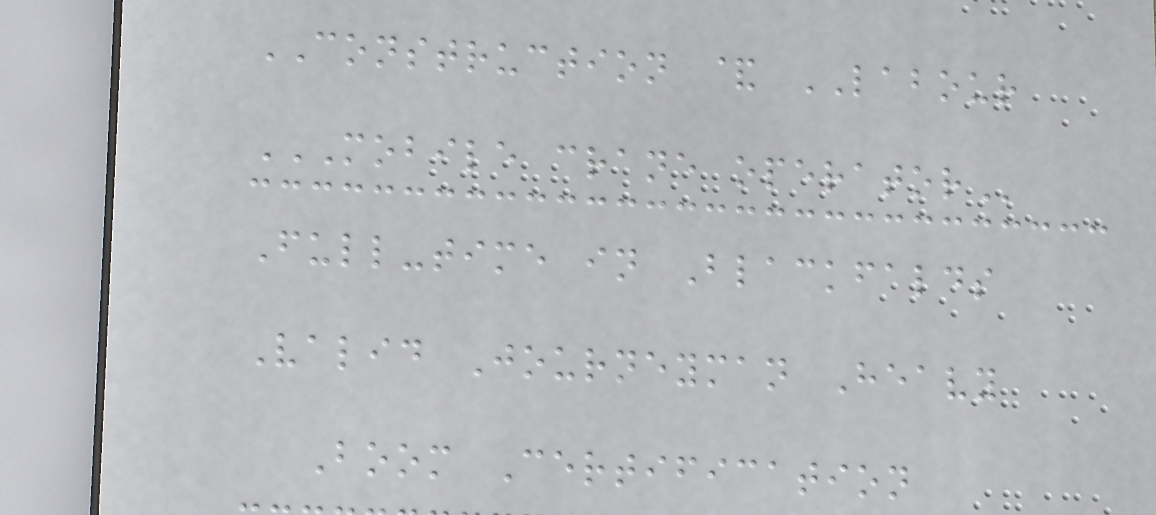CONSTRUCTION & LABOUR
MOBILE CRANE OPERATOR
Full-time in Blackfalds
Valid Journeyman Heavy
Boom Certification
